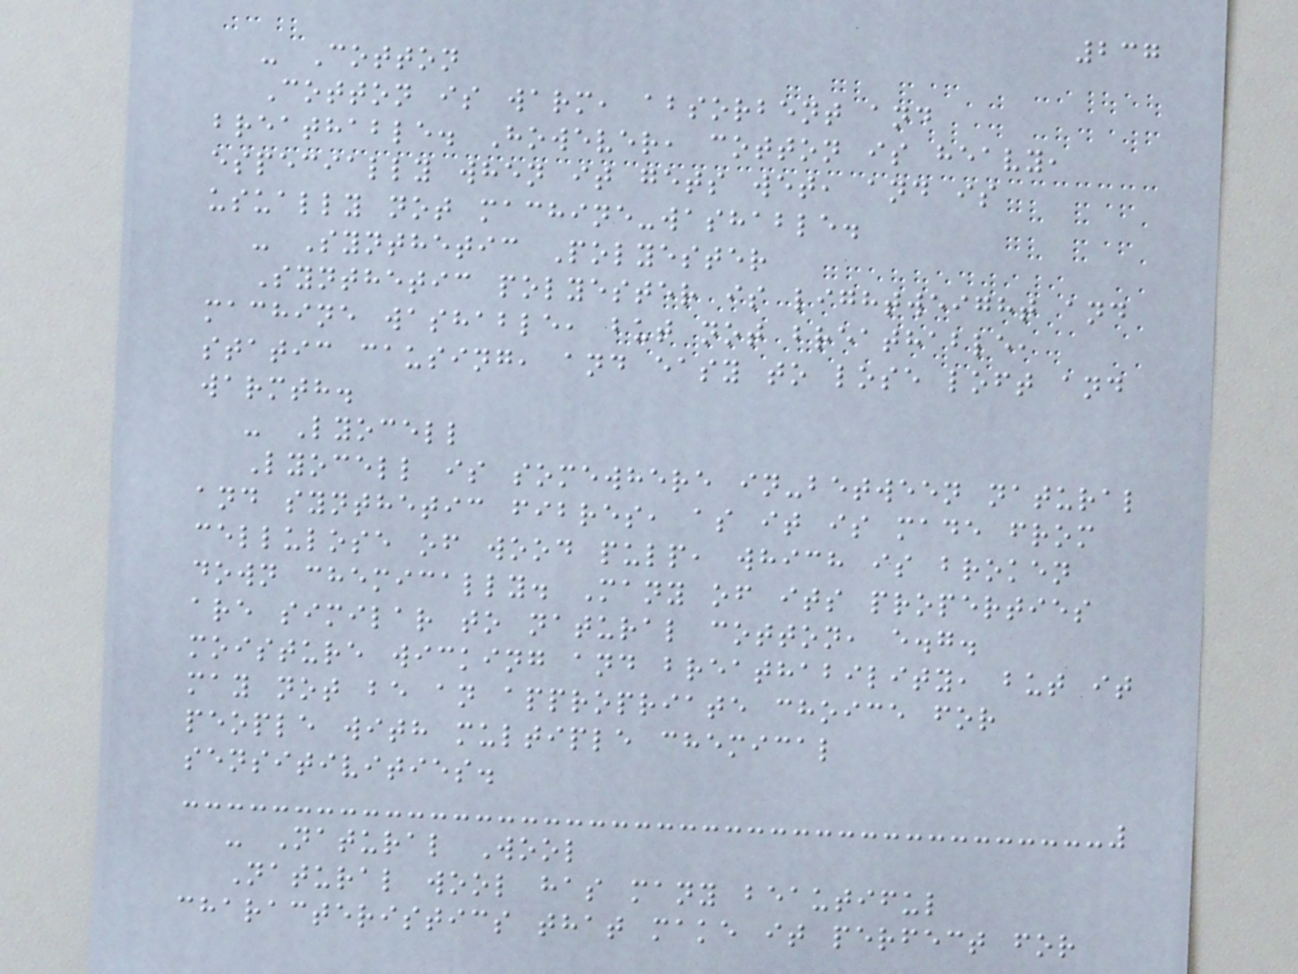237
- Cotton
Cotton is warm, absorbent and
breathable. However, cotton is heavy,
especially when it gets wet, and is
usually not machine-washable.
- Synthetic Polyester
Synthetic polyester is lightweight and
machine washable, but not breathable,
static causing, and easy to lose loft and
warmth.
- Lyocell
Lyocell is somewhere in-between natural
and synthetic fibres, as it is made from
cellulose of wood pulp, which is broken
down chemically. Many of its properties
are similar to natural cotton, e.g.
moisture wicking and breathability, but it
may not be an appropriate choice for
people with multiple chemical
sensitivities.
- Natural Wool
Natural wool has many beautiful
characteristics that make it perfect for
